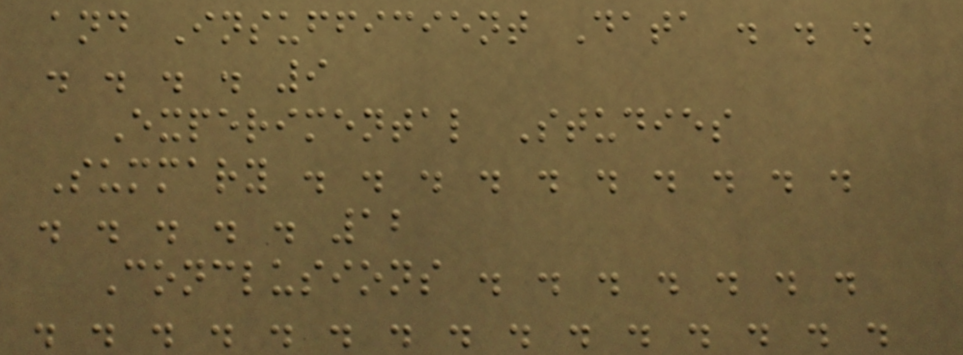and Insufficient Data . . .
. . . . 9
Experimental Studies
Summary . . . . . . . . . .
. . . . . 12
Conclusions . . . . . . .
. . . . . . . . . . . . . . .
